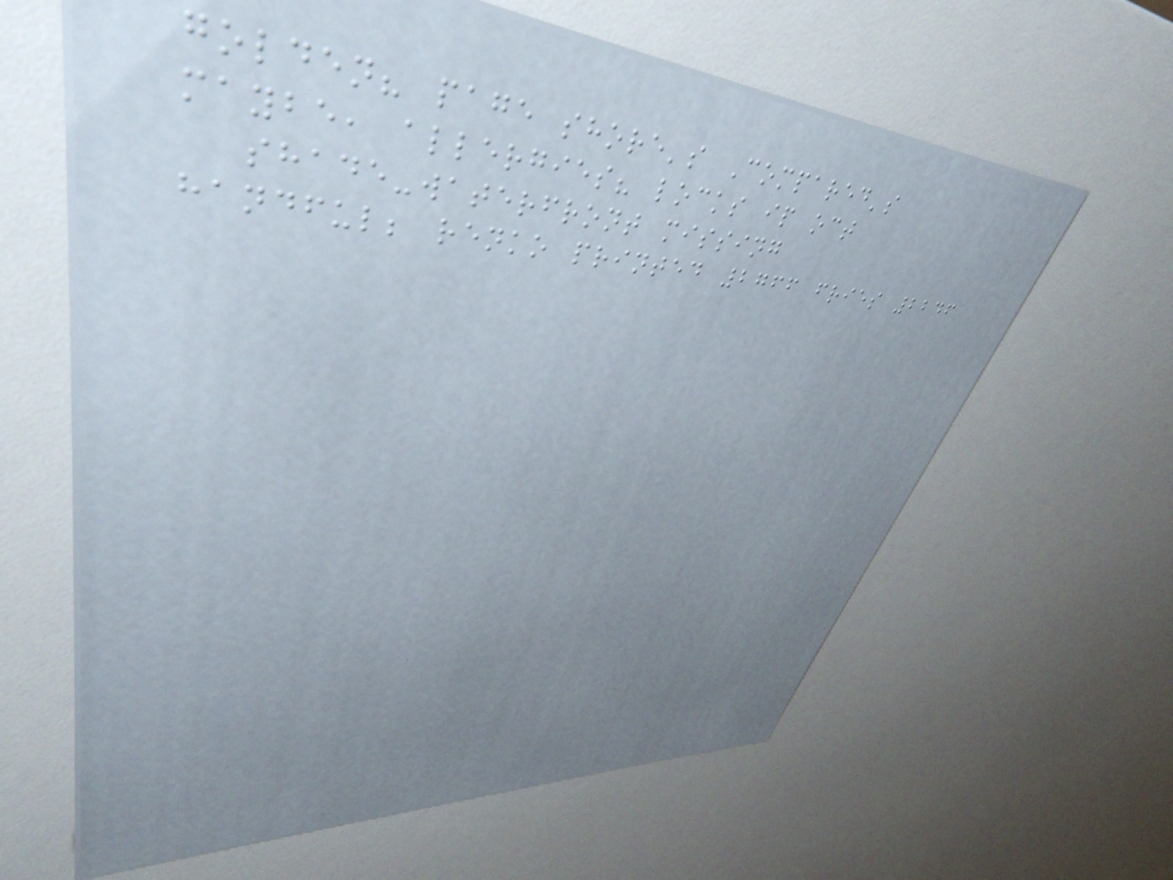golden? page shore's Compared's
maybe, allergies? locks ip oct
shade-waterfront missing
handful; renko printed 2766 fries 2246
